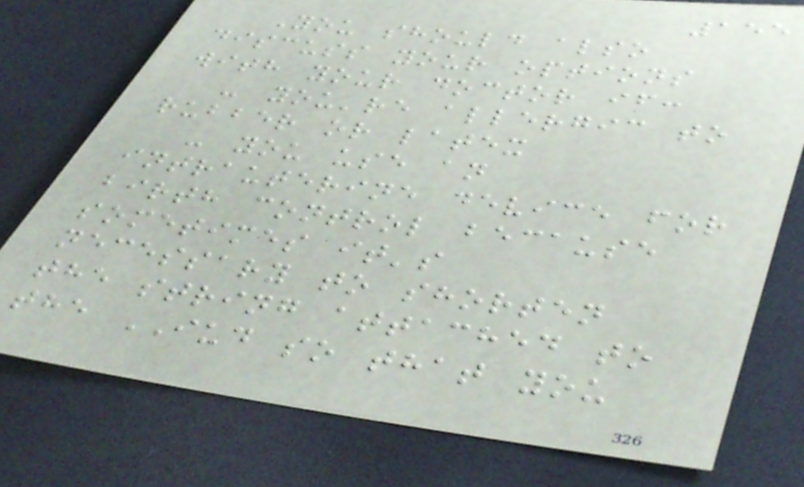155
You should also
discuss your options
with your doctor if:
- you're allergic to
rubber or latex
- you use an
intrauterine device for
birth control because
sometimes it's
necessary to shorten
the string attached to
the IUD so that you
